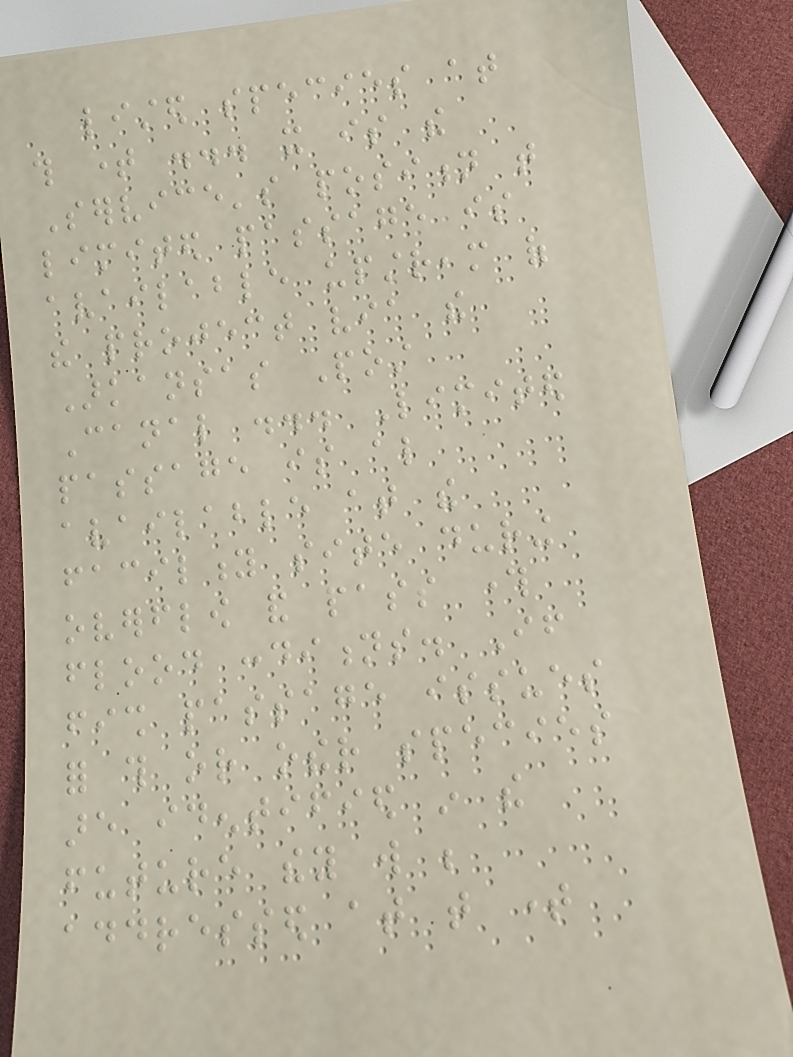listed species at
this time ... it is the
Service's position that
limited passage is
available upstream of
the project via the
Arkansas Post
Canal ... Limited
passage is also
available at the
facility site during
overflow and pass through
flood conditions. If
fish passage issues
for this or other species
are identified in the
future they will be
addressed at that time
